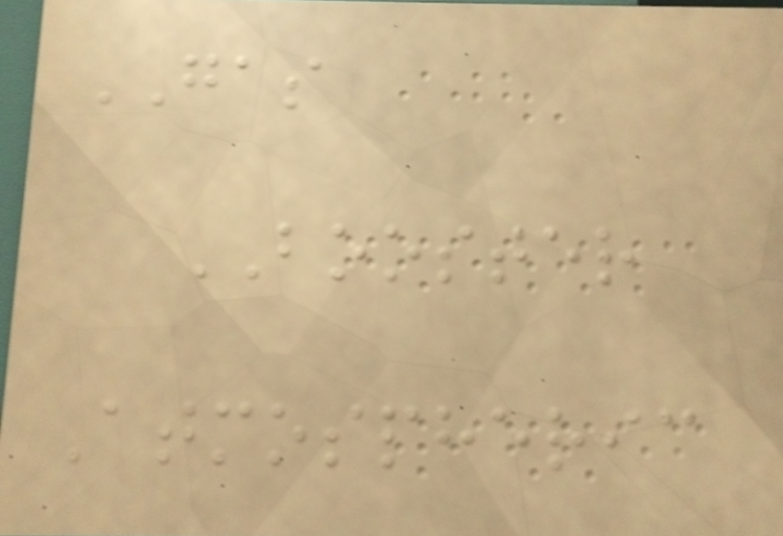GAS
BOOSTER
Atmospheric
